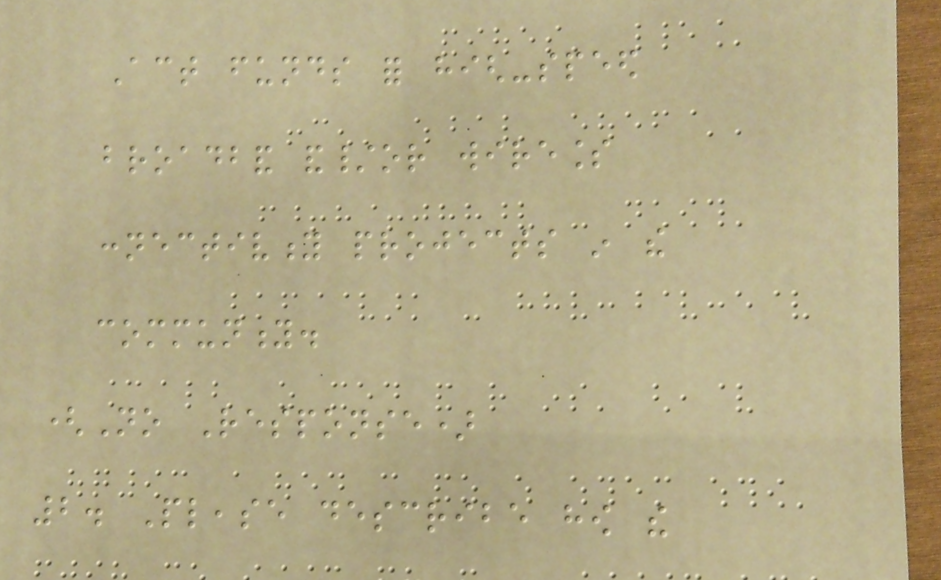Act funds for high-speed
broadband and/or wireless
connectivity projects in the
community.
(No Response)
2. Please describe how the
